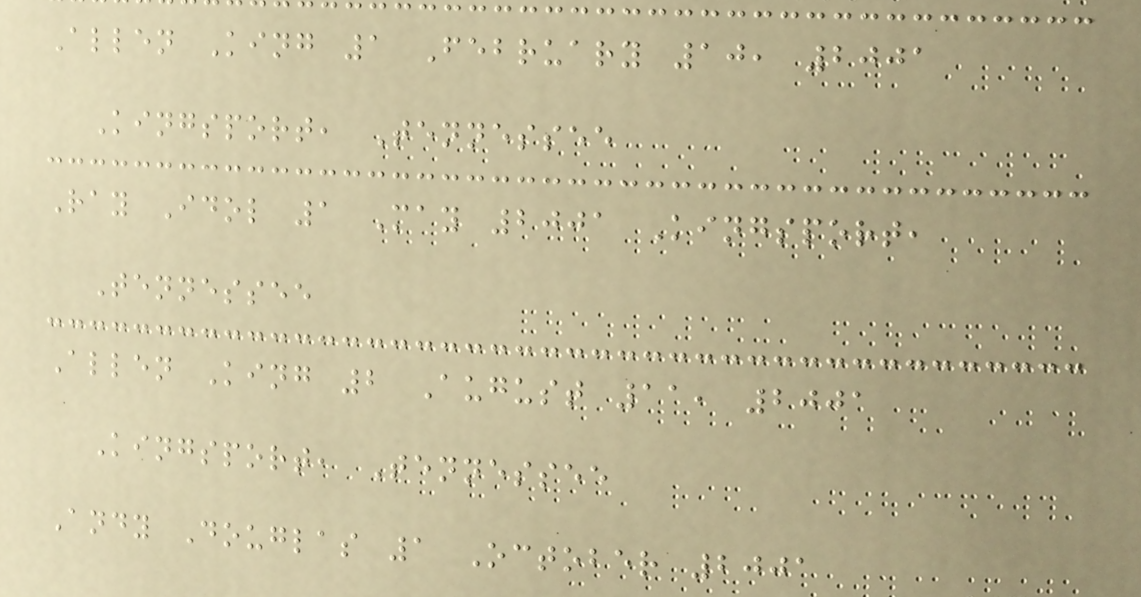Allen King 1 February 10, 2001
Kingsport, Tennessee
Ray Idol 1 May 2001 Kingsport,
Tennessee
Allen King 2 August 11, 2001
Kingsport, Tennessee
Andy Douglas 1 October 2001
